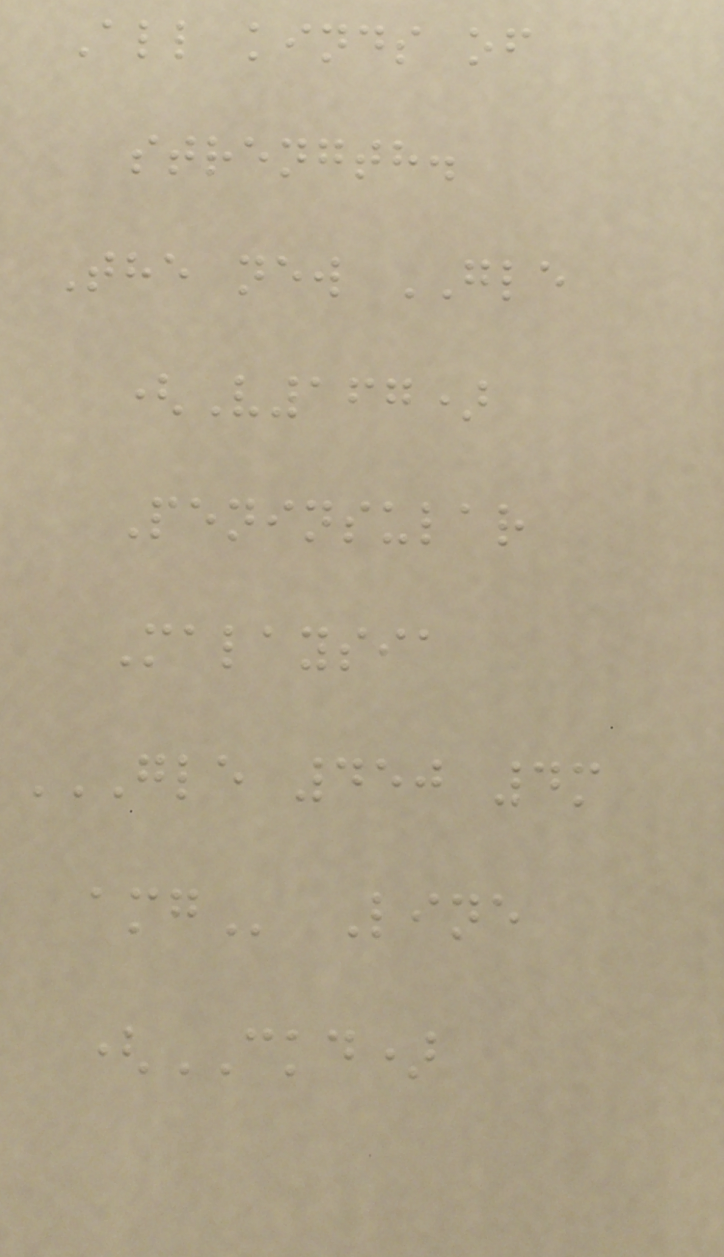All kinds of
strength.
The new GLE
(V167)
Peninsular
Malaysia
GLE 450 4M
AMG Line
(CKD)
